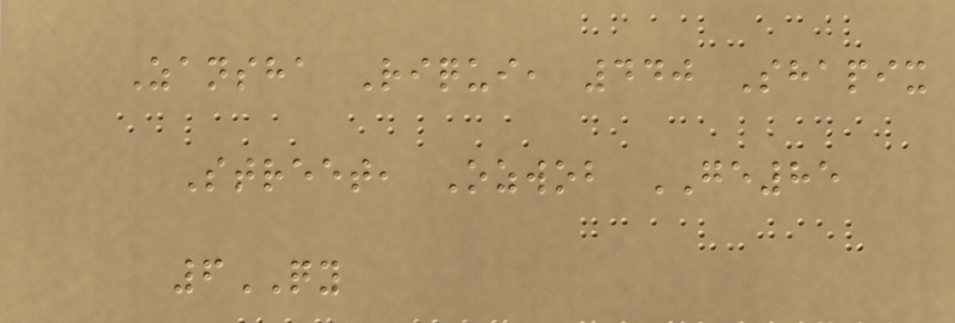Zansha Riqui, 440 Shapix
Street, Ozwob GE85
6QY
